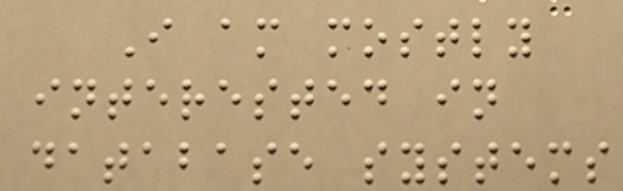I am mostly
interested in
database systems
